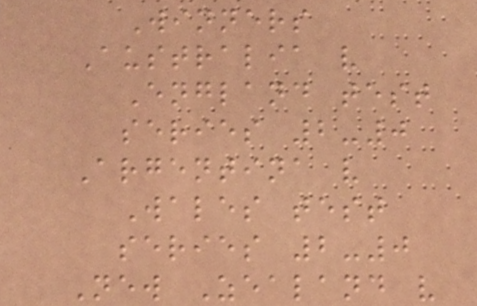Winners
Australia v
England test
series 2-0
Argentina v
Wales test
series 2-0
New Zealand v
